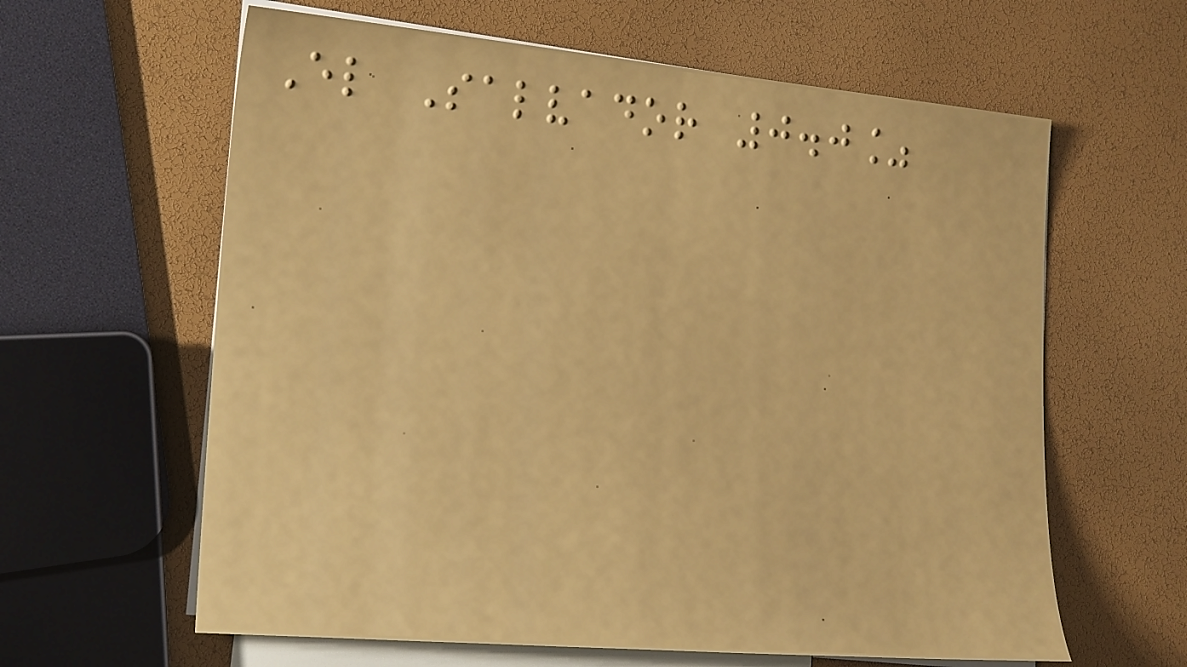El Salvador 0.0%
